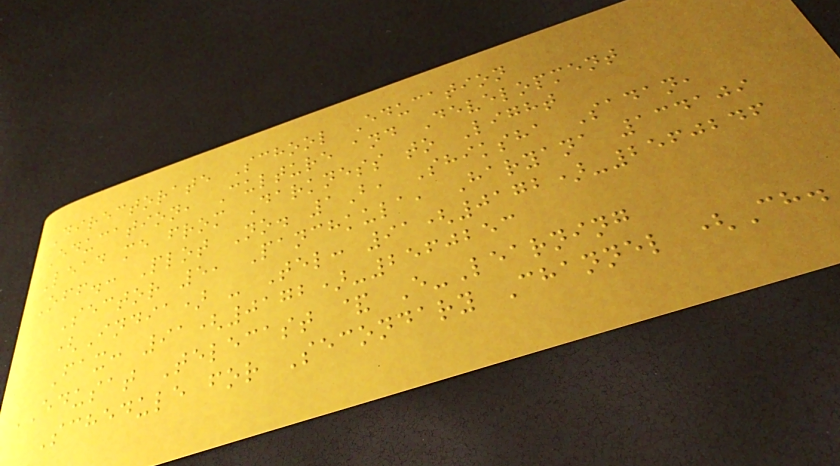Directorate School Education
Education, Culture and Development
Lead me from Darkness to Light
Off.: Plot No. 1B, Shiksha Sadan,
Sector 5, Panchkula, Haryana 134109
(India) - Tel: 91(0172)-2560246
Fax: 91(0172)-2560253
EDUSAT Telecast & E-Learning
Schedule for Secondary Channel (Ch.
